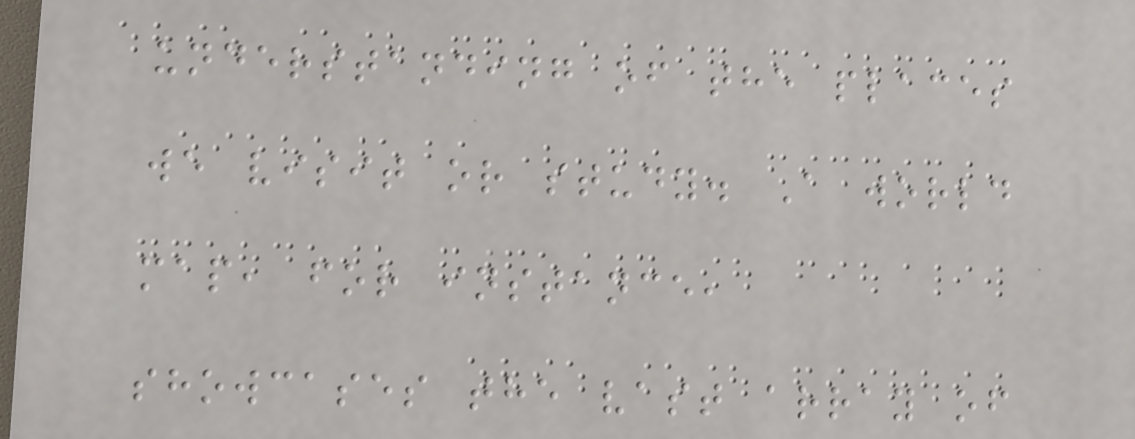understanding of the places
we visit or study. A world
map, for instance,
showcases the vast array of
